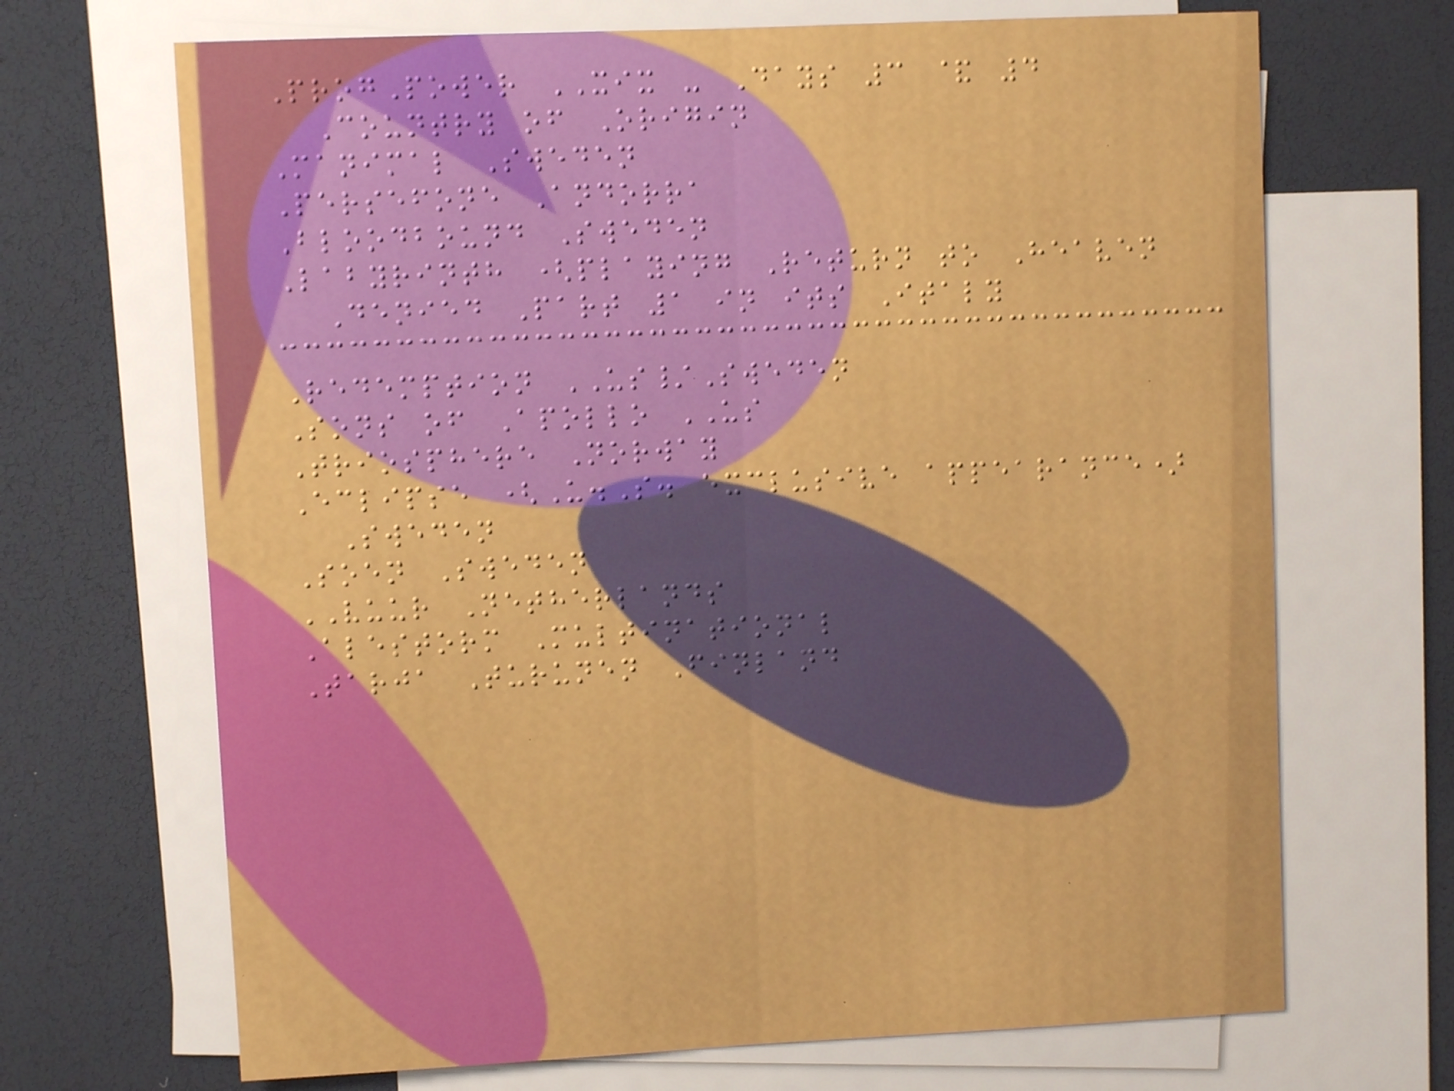ProgPower XIX - Days 3 & 4
Country of Origin
Manimal Sweden
Persefone Andorra
Bloodbound Sweden
Labyrinth (playing Return to Heaven
Denied Part 1 in its Italy
Redemption US/Sweden
Sons of Apollo US
Triosphere Norway
Eclipse (U.S. exclusive appearance)
Sweden
Soen Sweden
VUUR Netherlands
Alestorm Multinational
Tarja Turunen Finland
